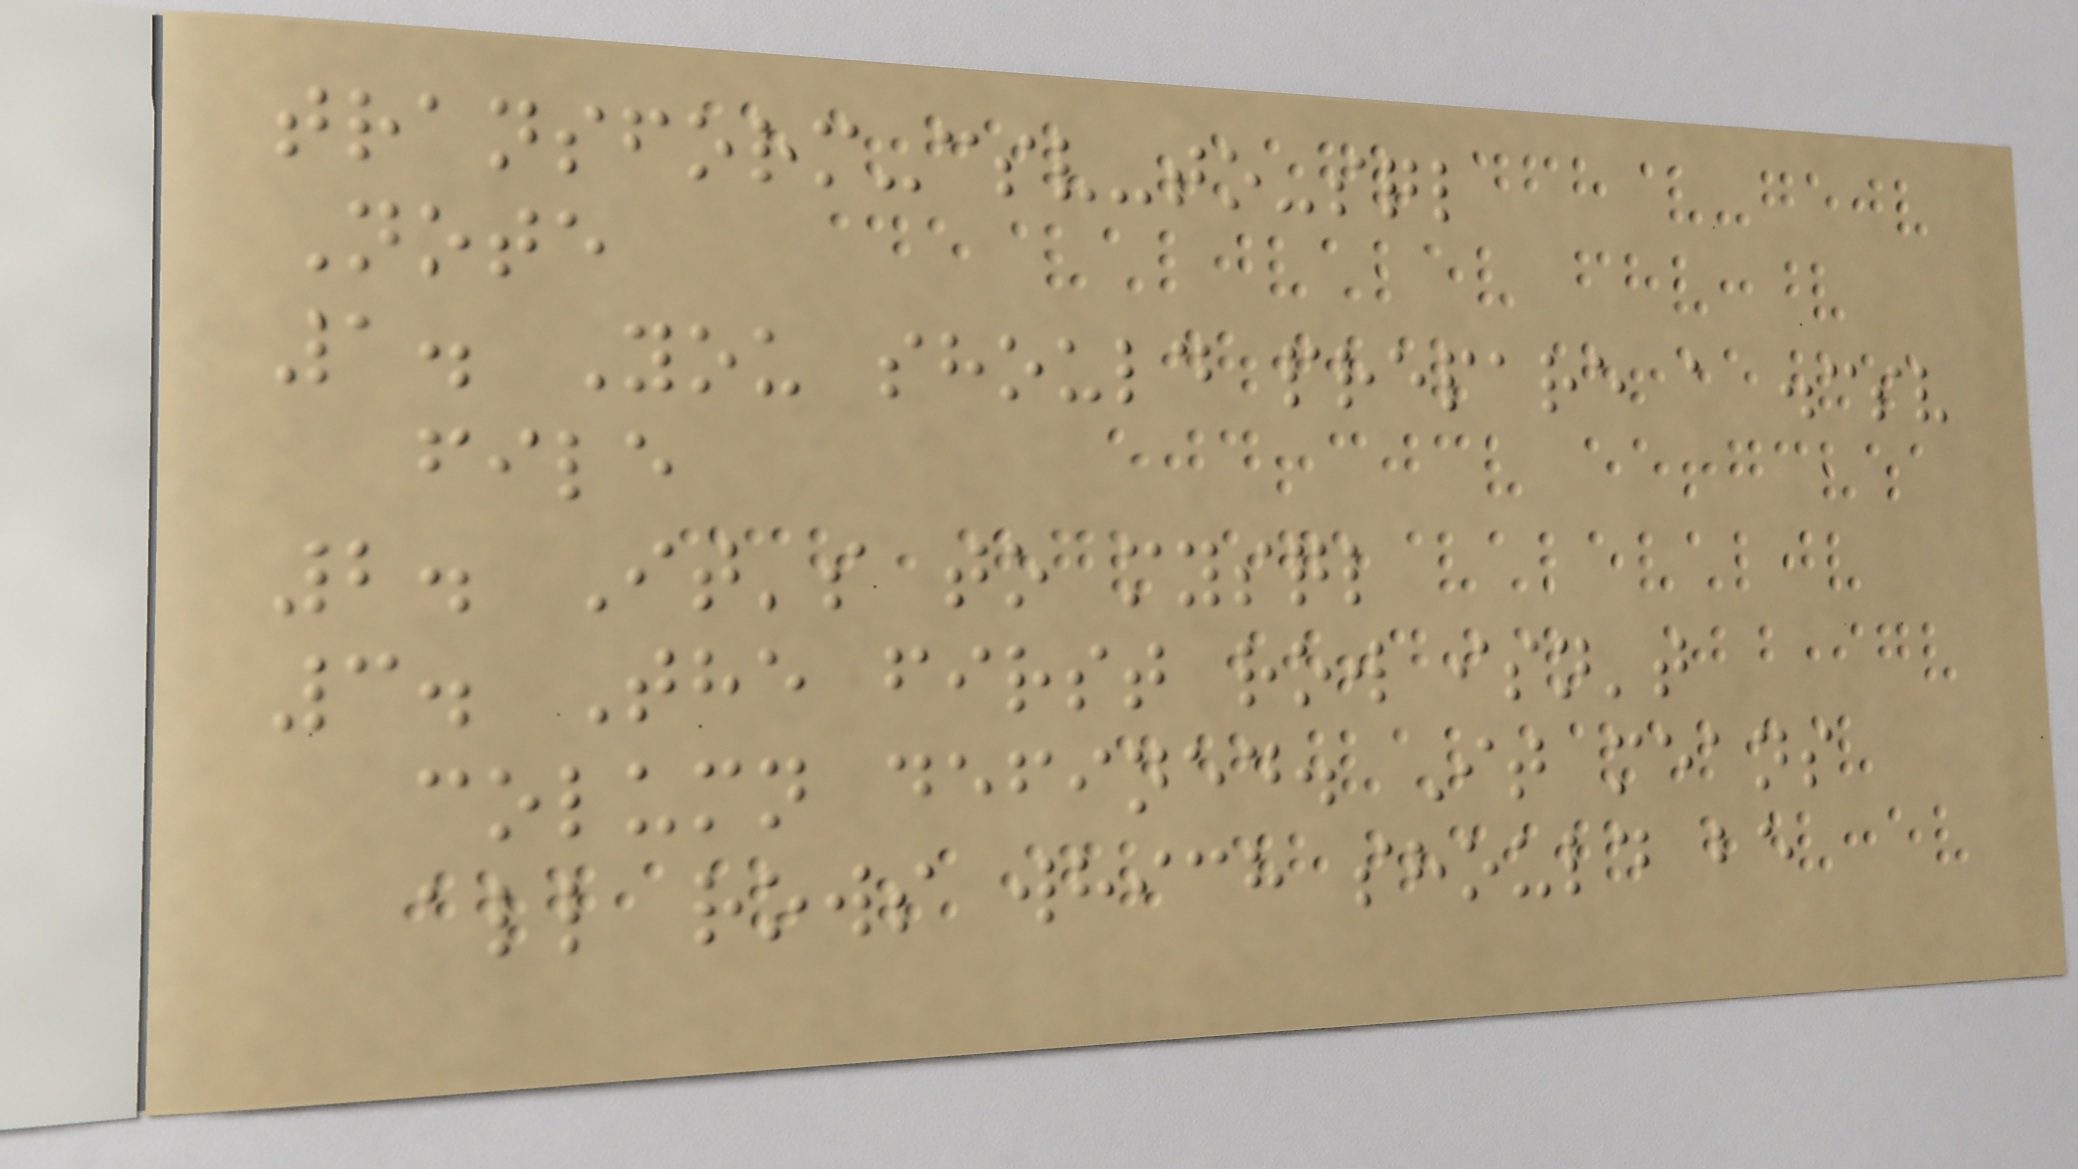transform-csv-to-sql
Note
1. You should prepare a .csv
file
2. It's to mysql
3. The first row isn't
column defined. It means
all rows which should be
